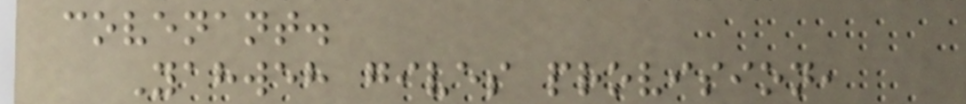covenant.
Yahweh gives provision,
